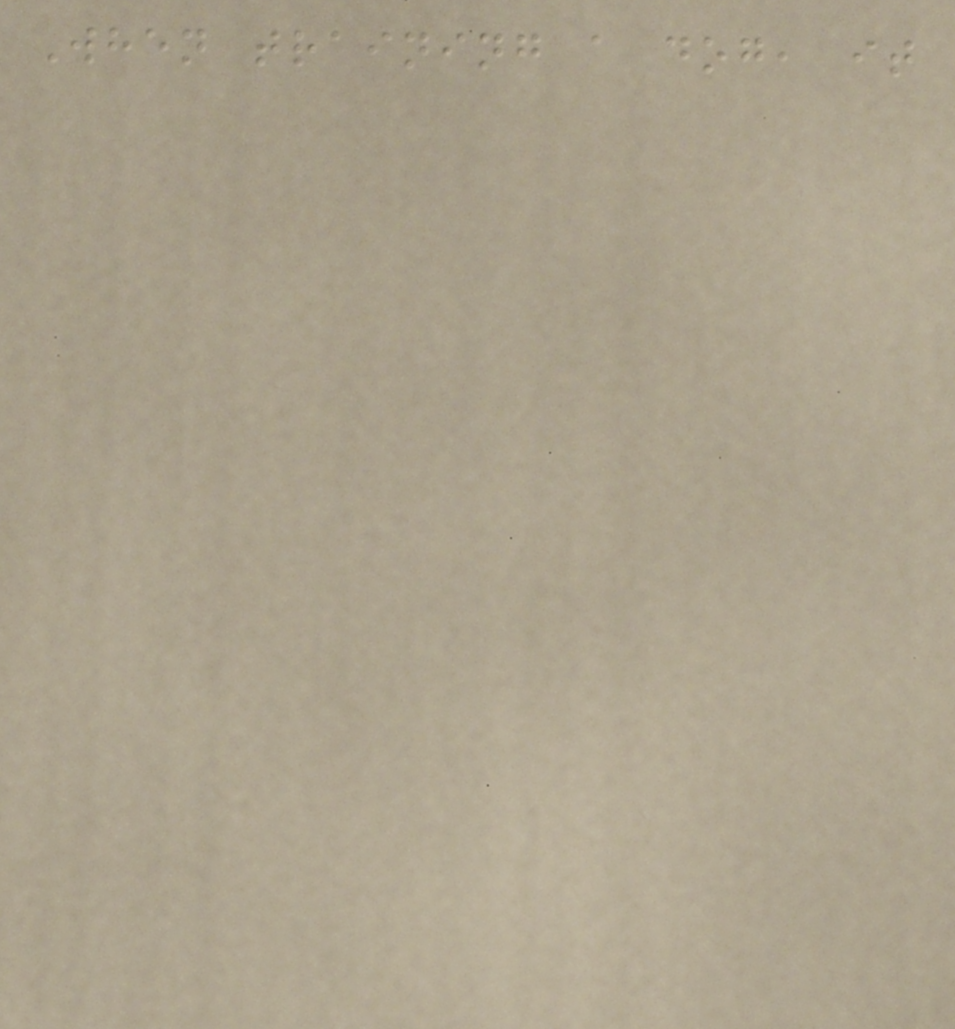When training a dog, it
